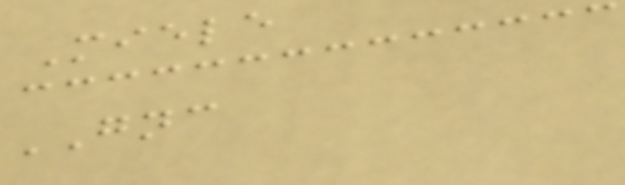Miele
GNC
